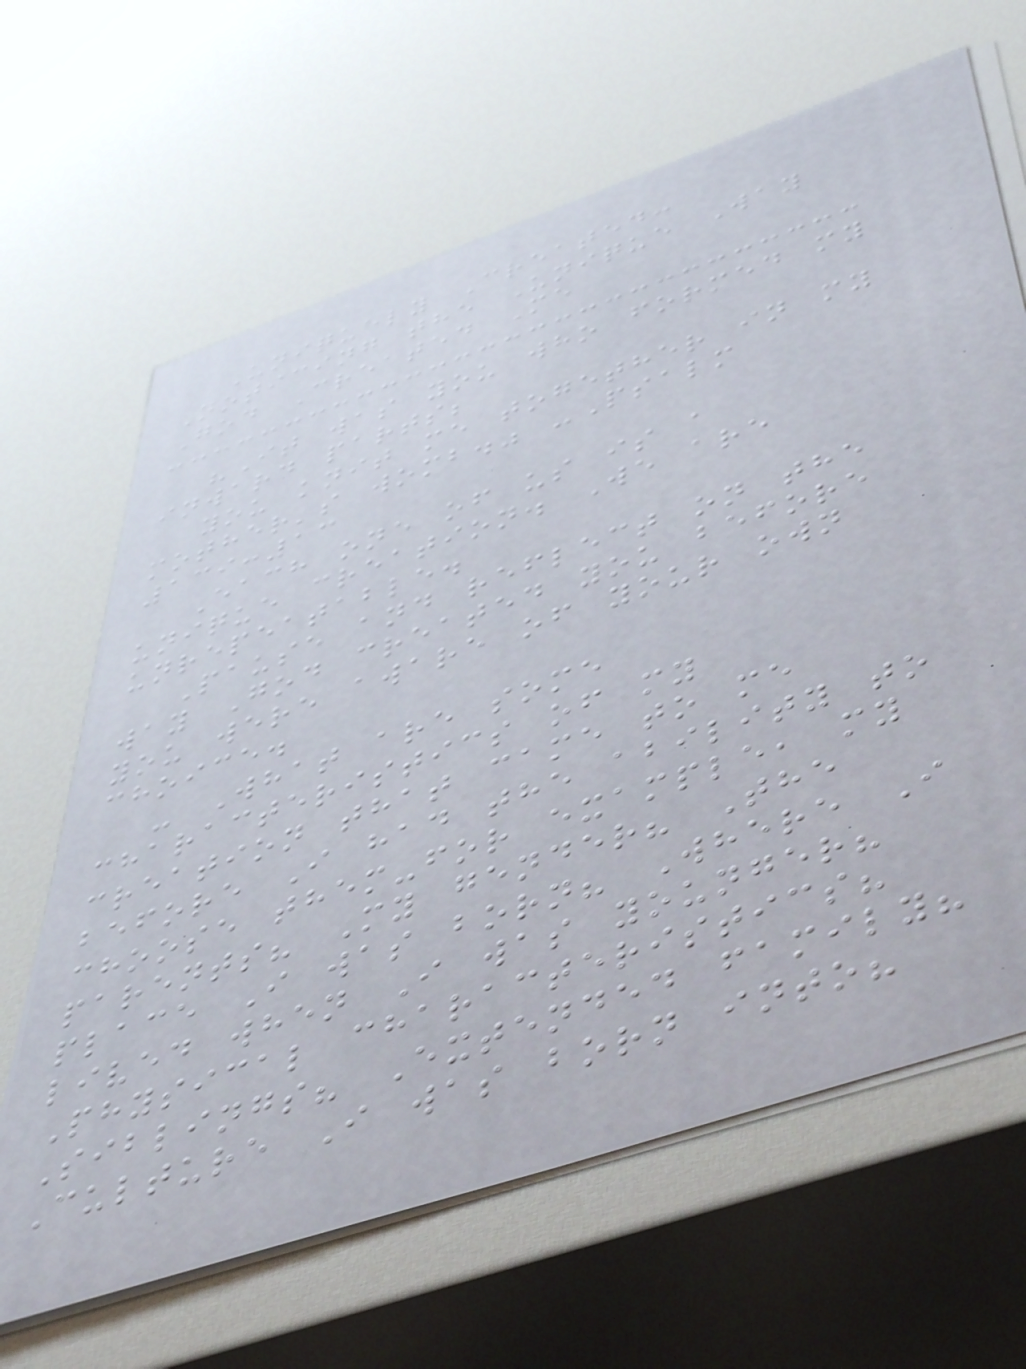Uniquely Created:
Noticing the Unique Way
God Created Me
"It was you who formed my
inward parts;
you knit me together in my
mother's womb." -Psalm
139:13
Each one of us is a
unique creation. We are
unrepeatable.
Pause and reflect on the
way God created you before
you were aware of your own
choice.
- What are some
characteristics of my
creation that came to me
before I had the ability to
choose them-for example, my
parents? My gender? The
place I was born? Where I
lived when I was younger?
Physical characteristics?
Siblings? Extended family?
Culture I was born into?
